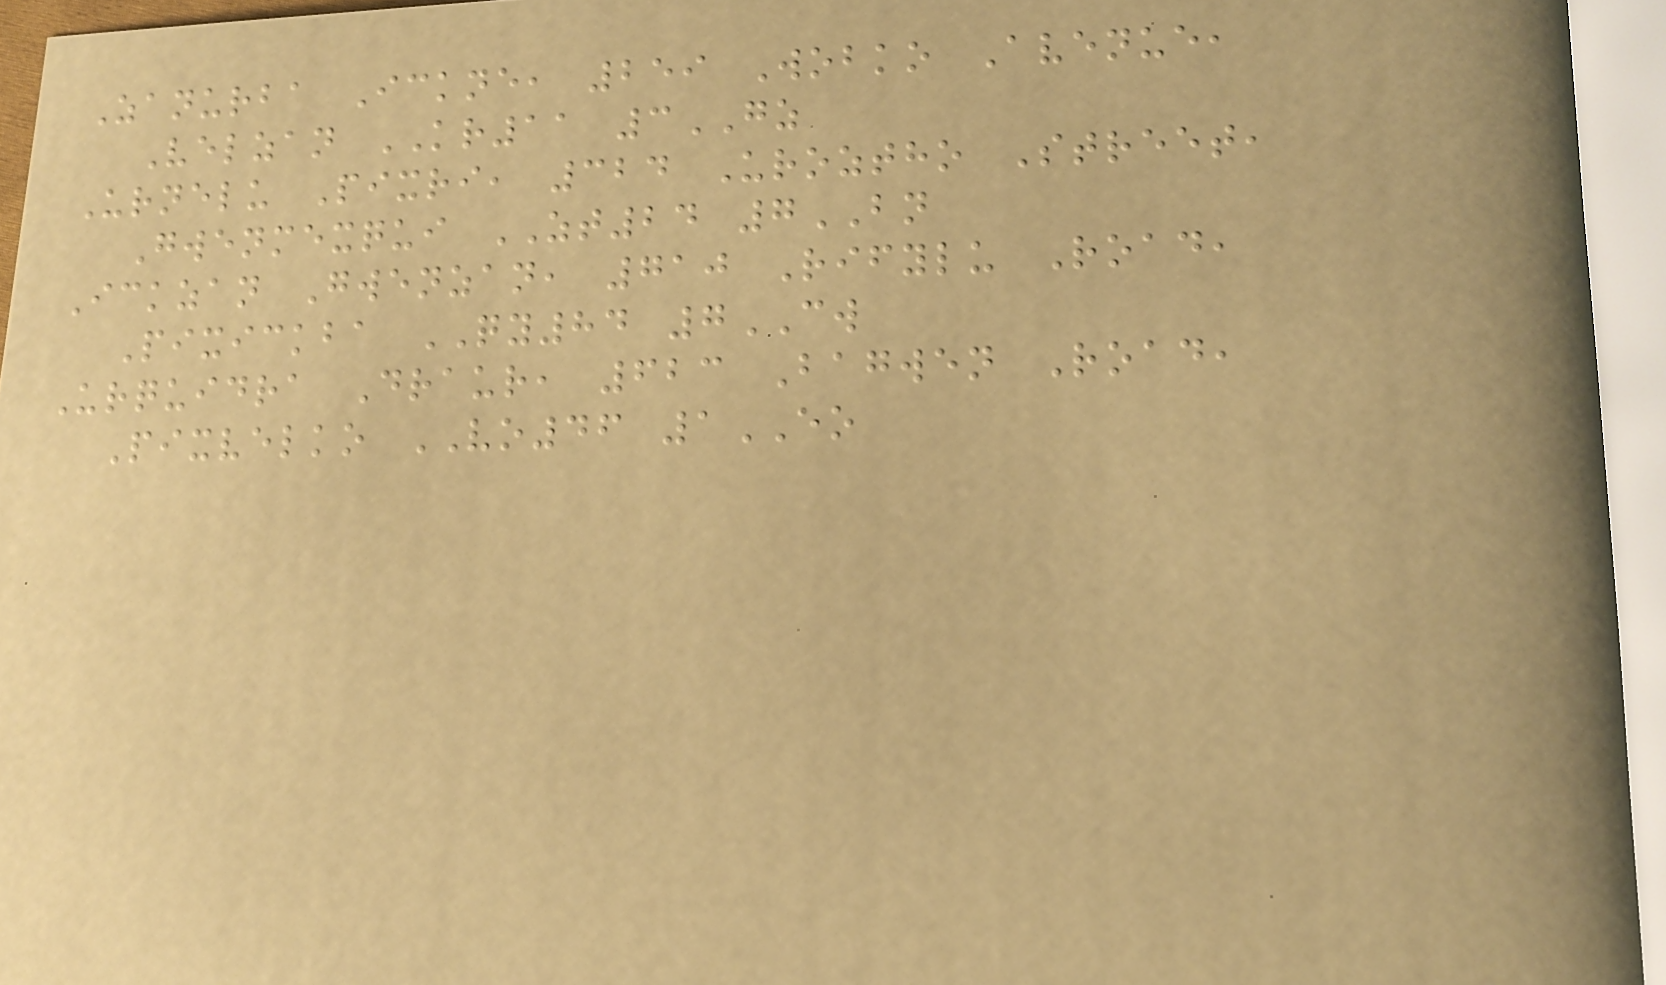Zanurba Ickne, 259 Wobko Avenue,
Velzan KR11 3GZ
Urnelu Pixri, 324 Uroztho Street,
Gwenmexqui ZT24 7BN
Ickzan Gwenzan, 710 Rifylu Road,
Pixickba QY84 7CW
Urquidra Draur, 623 Bagwen Road,
Pixvelko VO46 1EO
